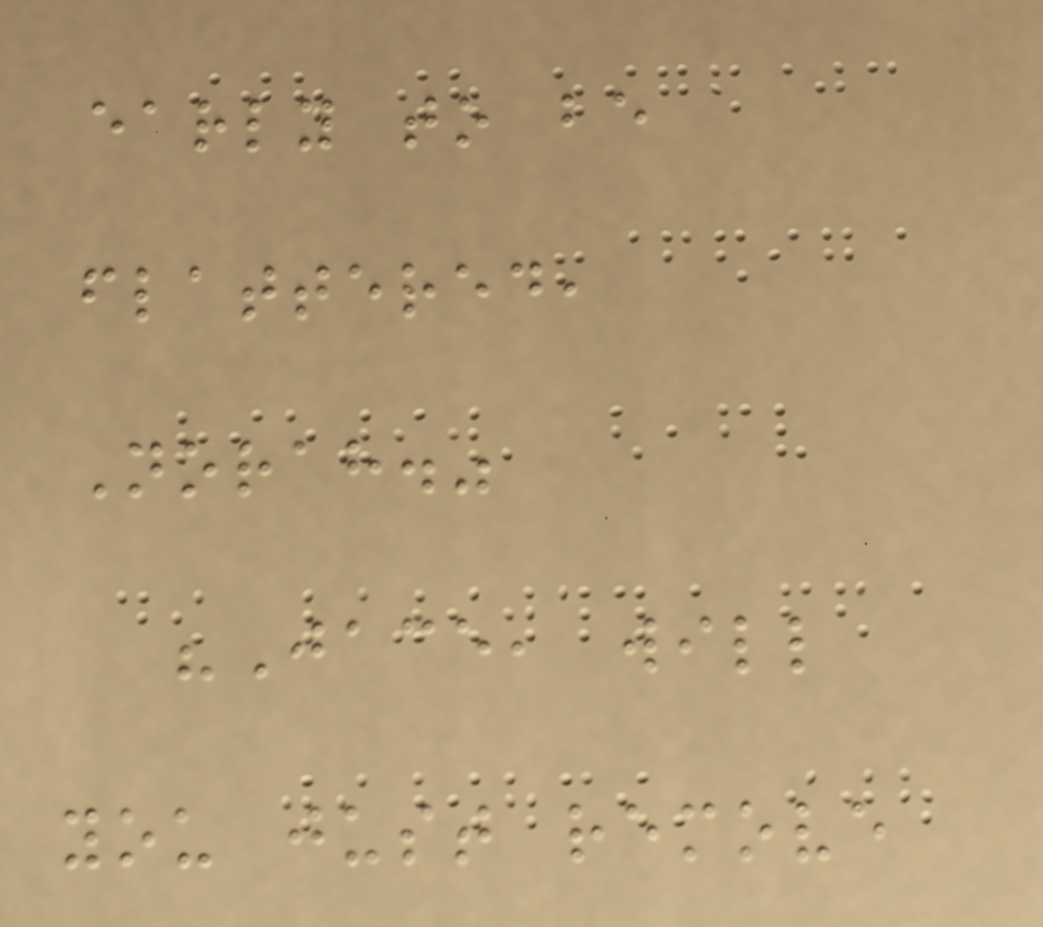early to be
flattered,
Norah."
"Jace, will
you just remove
